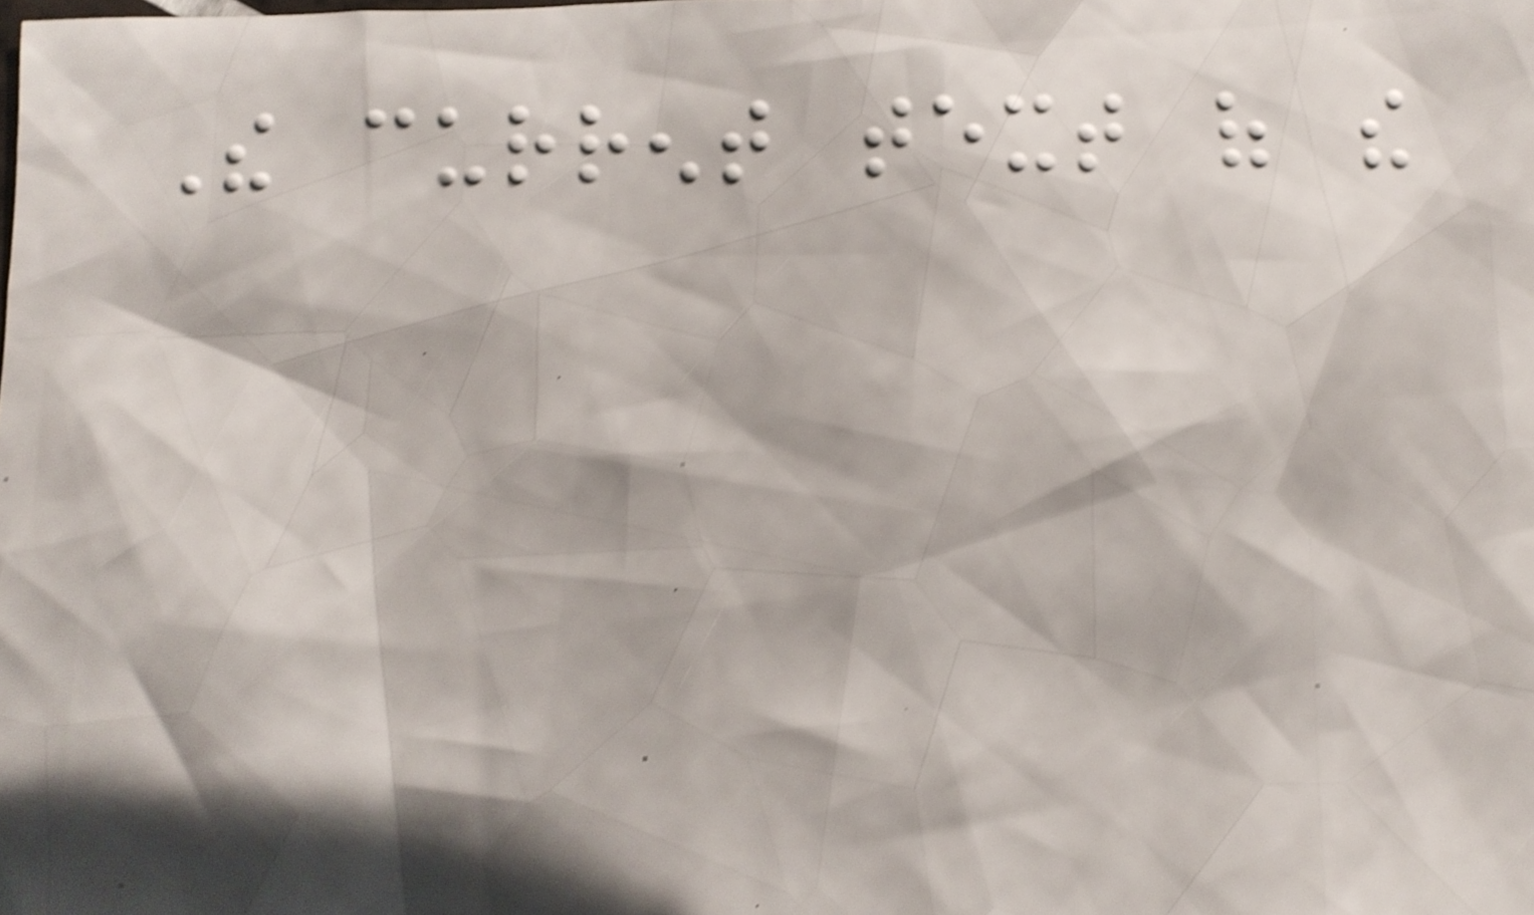The current text of the
